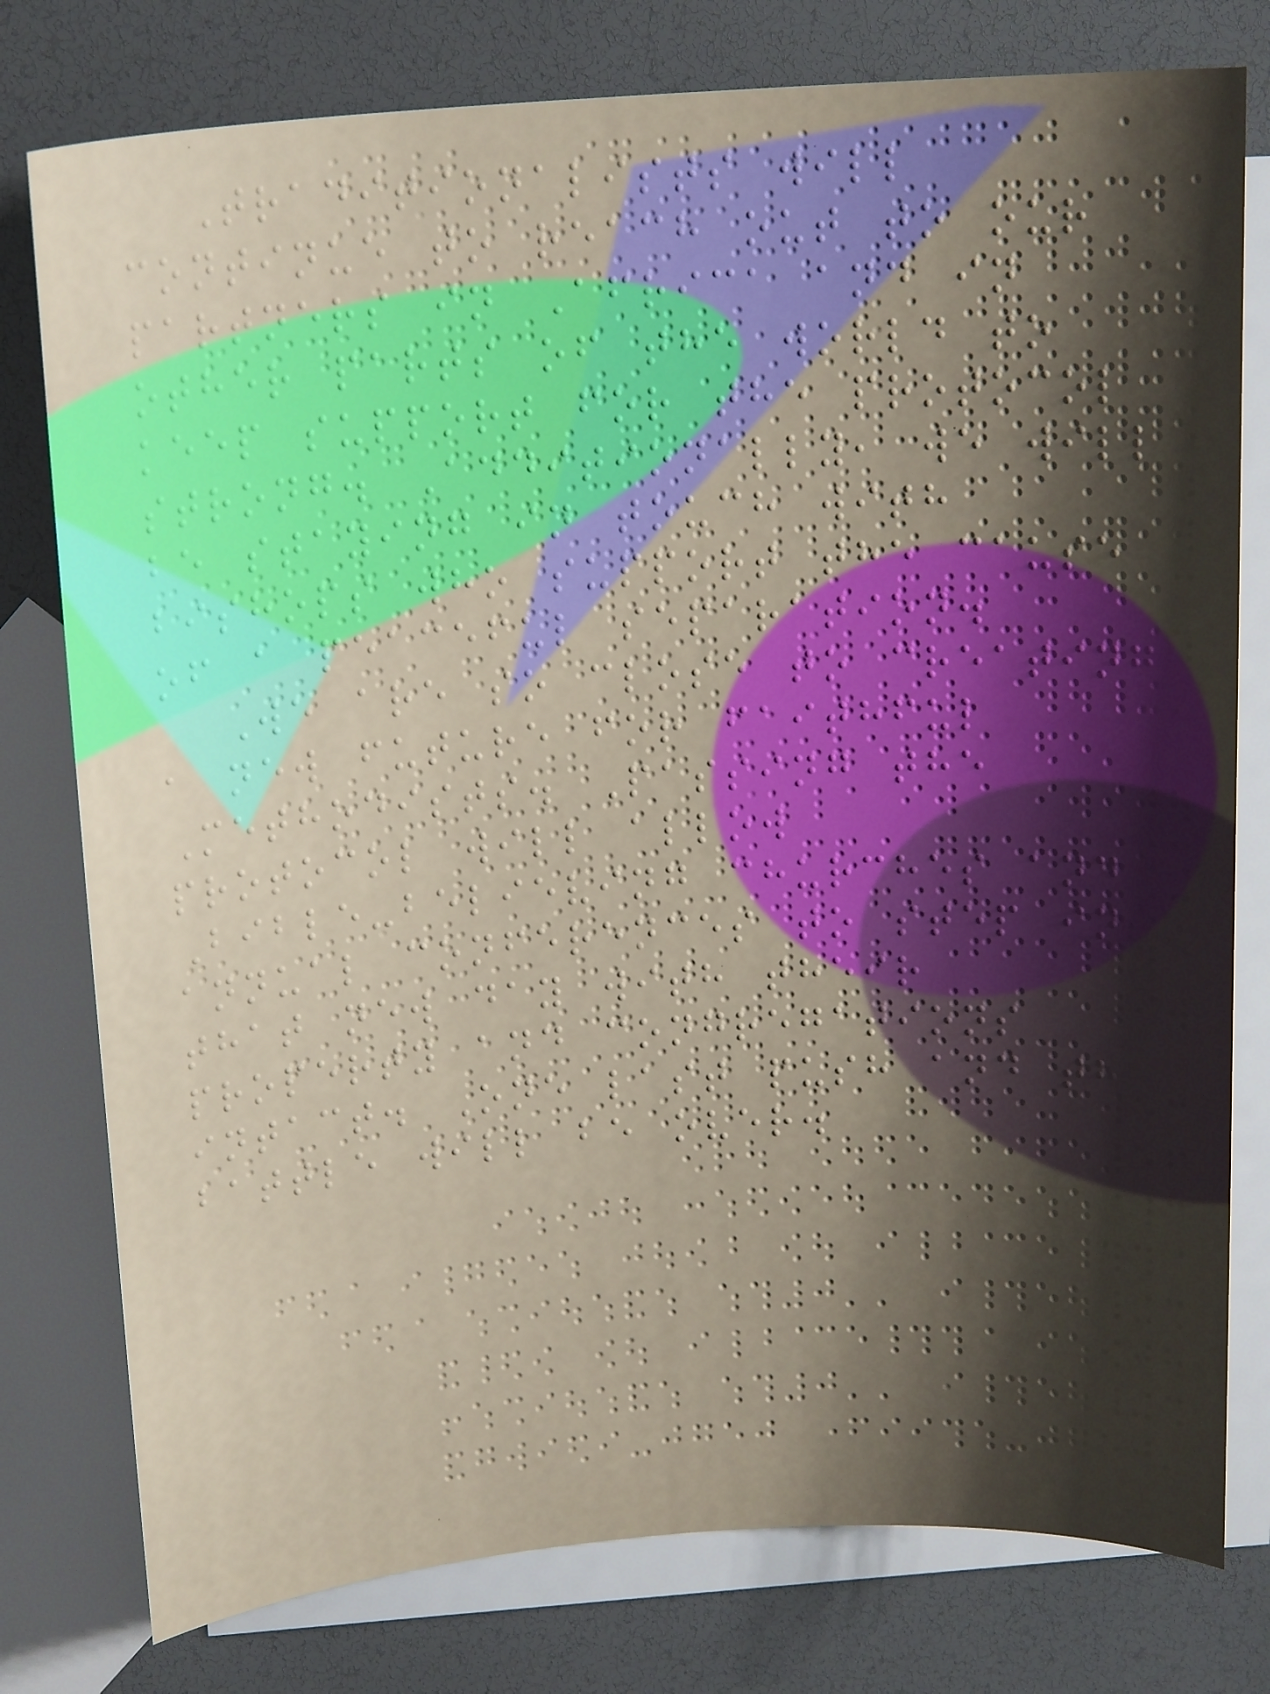Traditionalists will
continue to reach out to our
partners in Africa and in
other parts of the world to
keep support for the protocol
strong. Additionally, we will
be staying in touch with
bishops who support the cause
of a peaceful separation.
We are so close to creating
a new future for faithful
Methodists. Passing the
protocol will allow
Bible-believing churches and
annual conferences to step into
that new day with their
property and congregations
intact. One last push and the
battle will be over.
